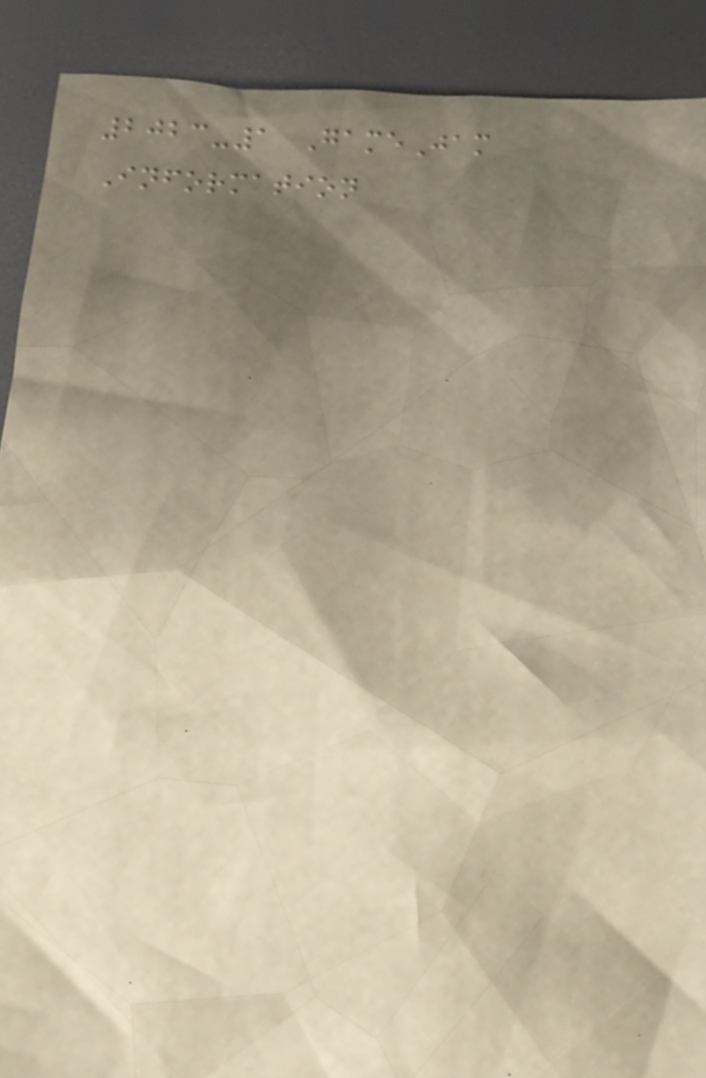2023-1 GameJam
Information
